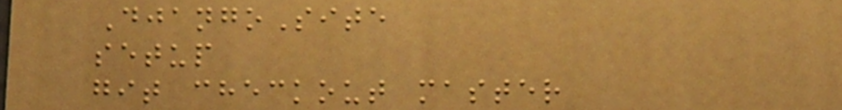DjangoSite
setup
git checkout master
